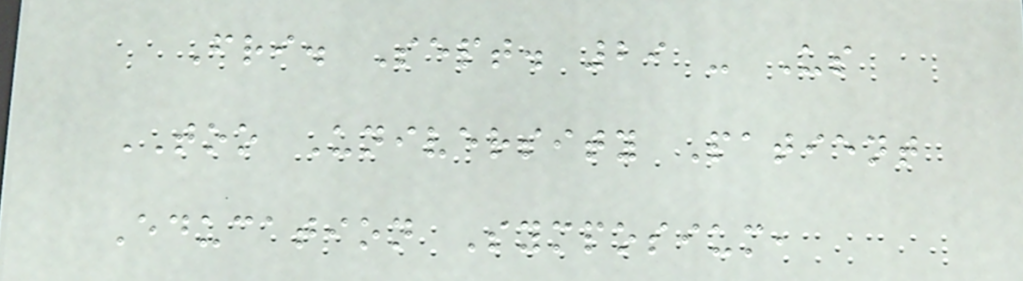Fri. Sept. 29 - Us
TOO University Patient
Education Symposium,
